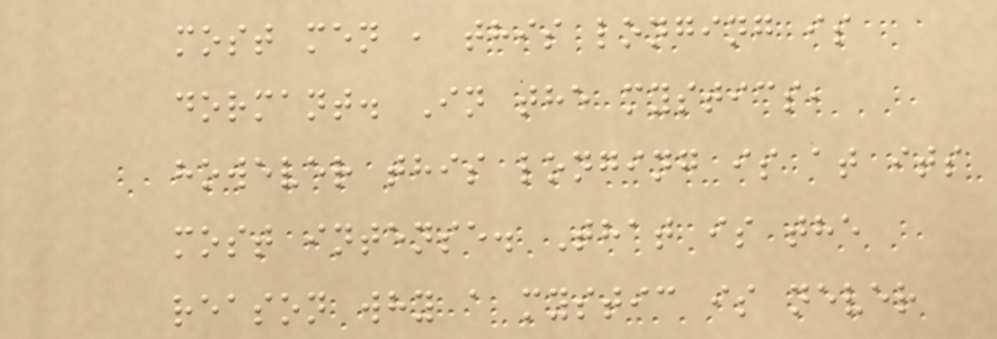most men , this longing is
dormant. In the mystics,
however this longing is at its
most intense. That is the
reason why a mystic is never
